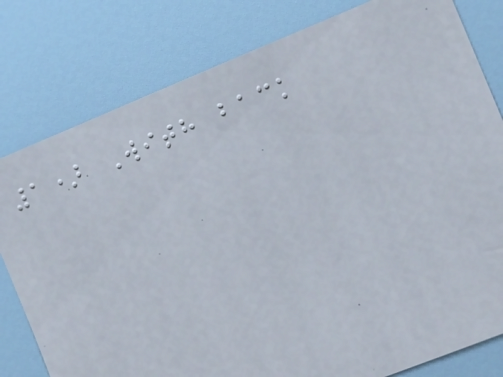1) With back
